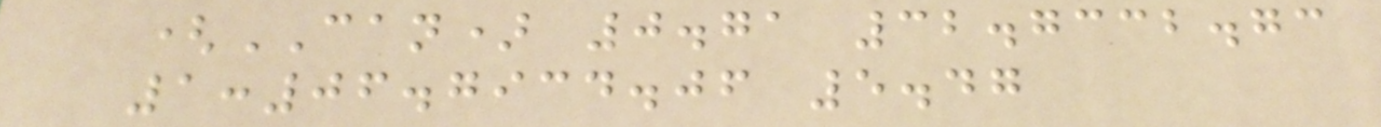(CAN) 0.71 32.7332.73
1:06.7934.06 5.47
